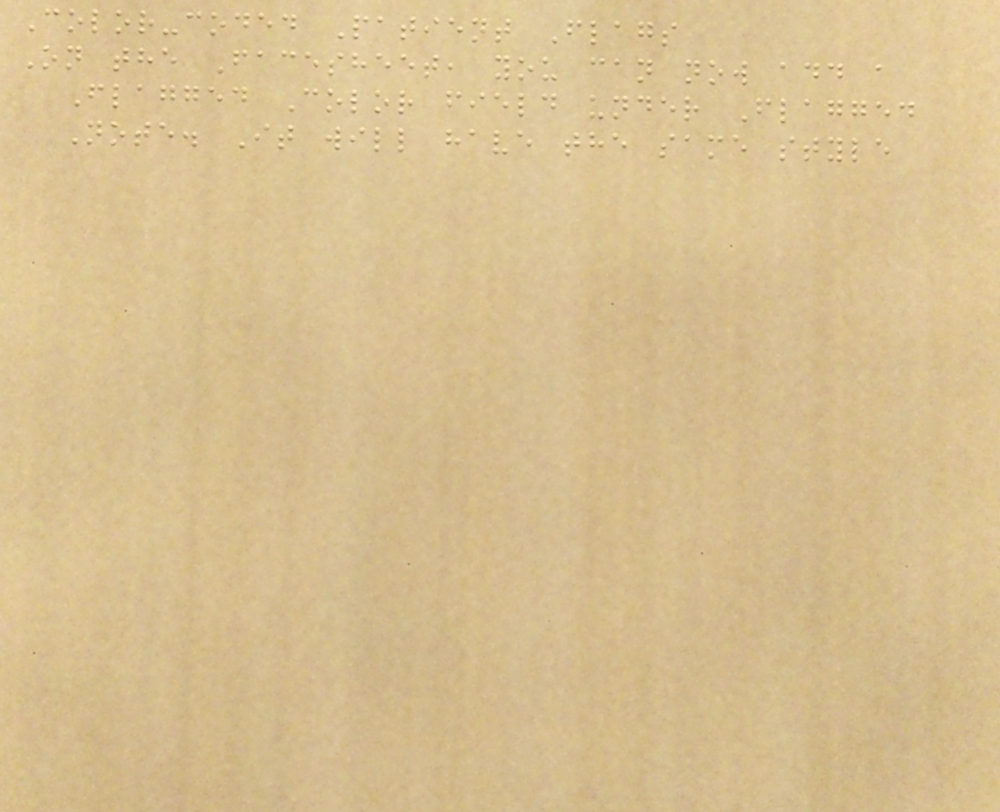Color-coded Patient Flags
On the Facesheet, you can now add a
Flagged Color field under Flagged
Note. It will have the same style
